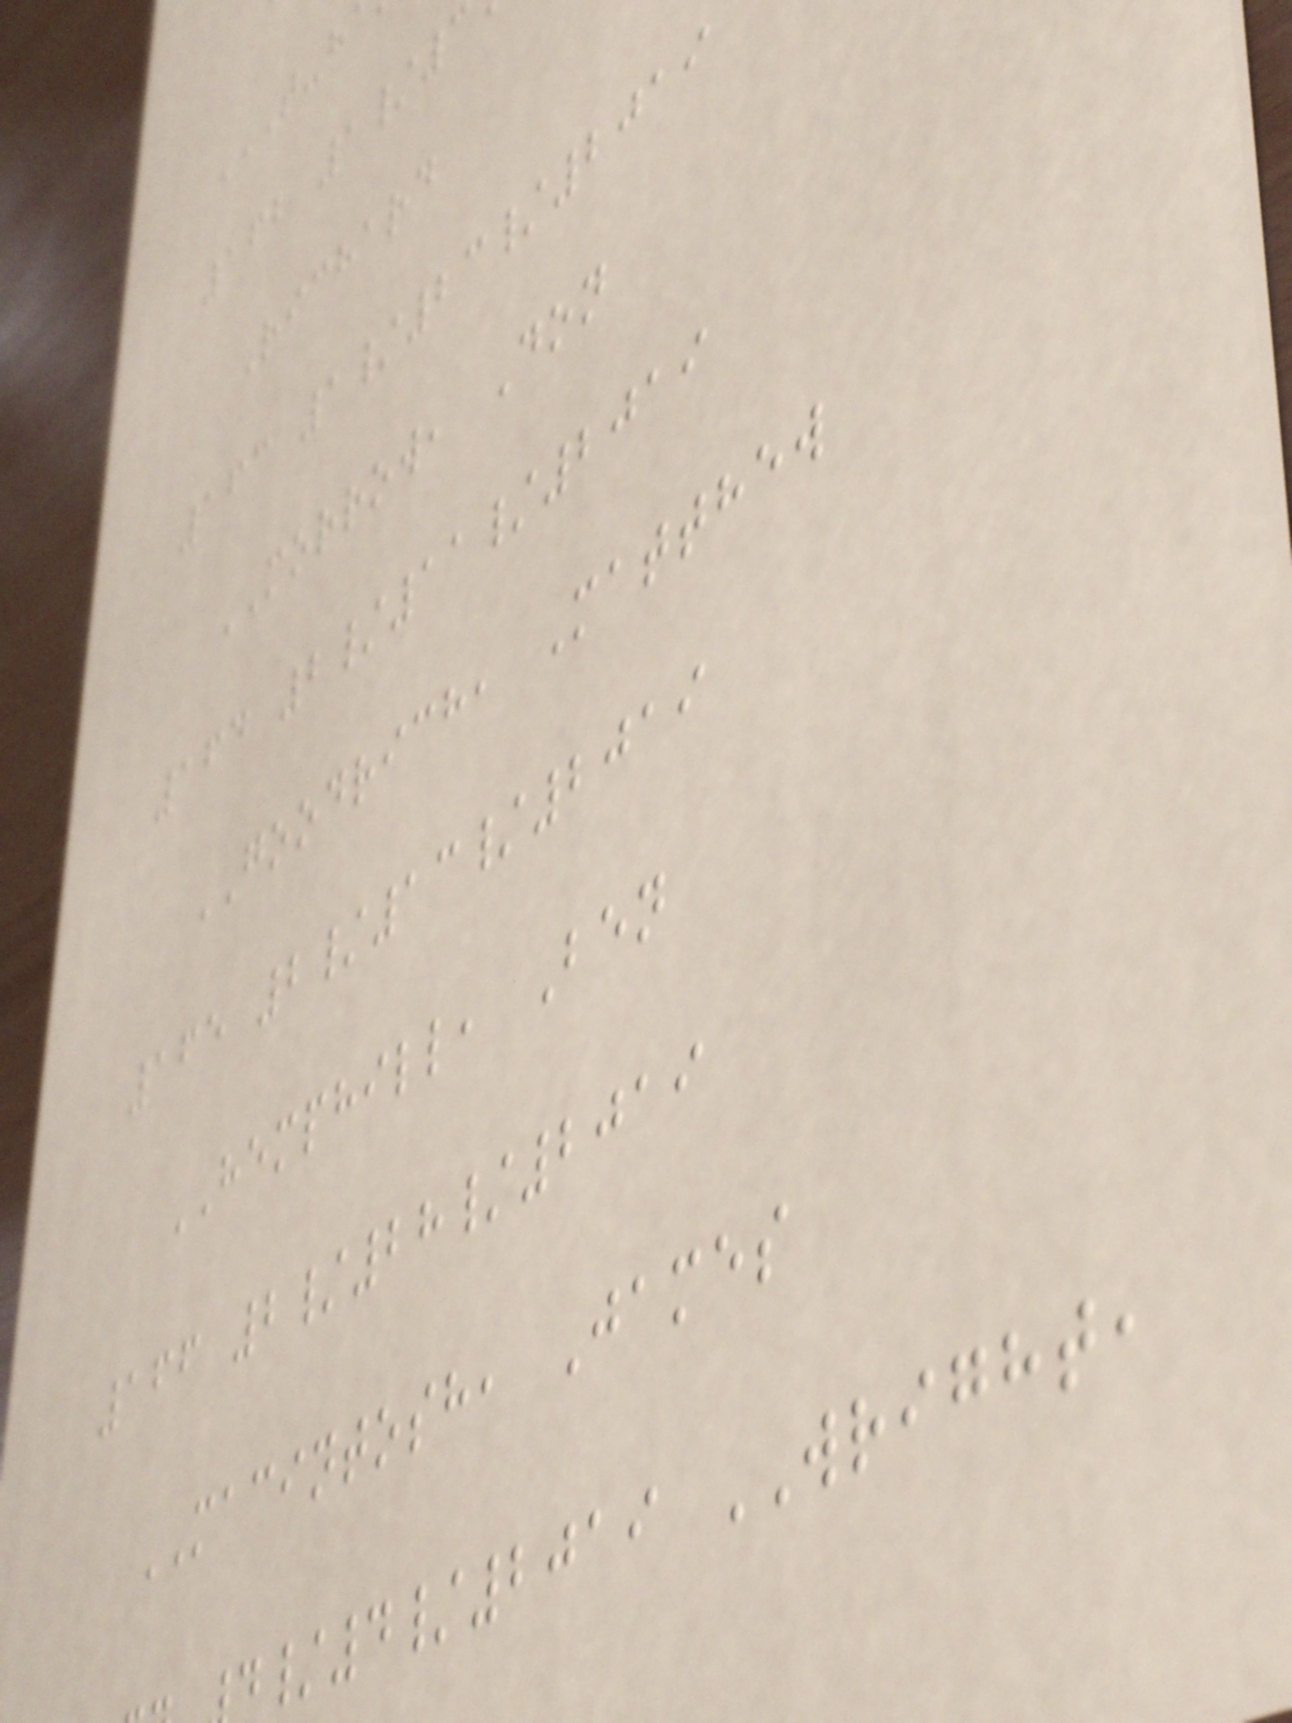162 1/3
Richard
163 1/23/2019
MORROW, Don
164 2/11/2019
GOODRICH, Matthew
165 2/13/2019
HEMPHILL, Ben
166 2/28/2019
MACINTOSH, James
/4/2019 WRIGHT,
